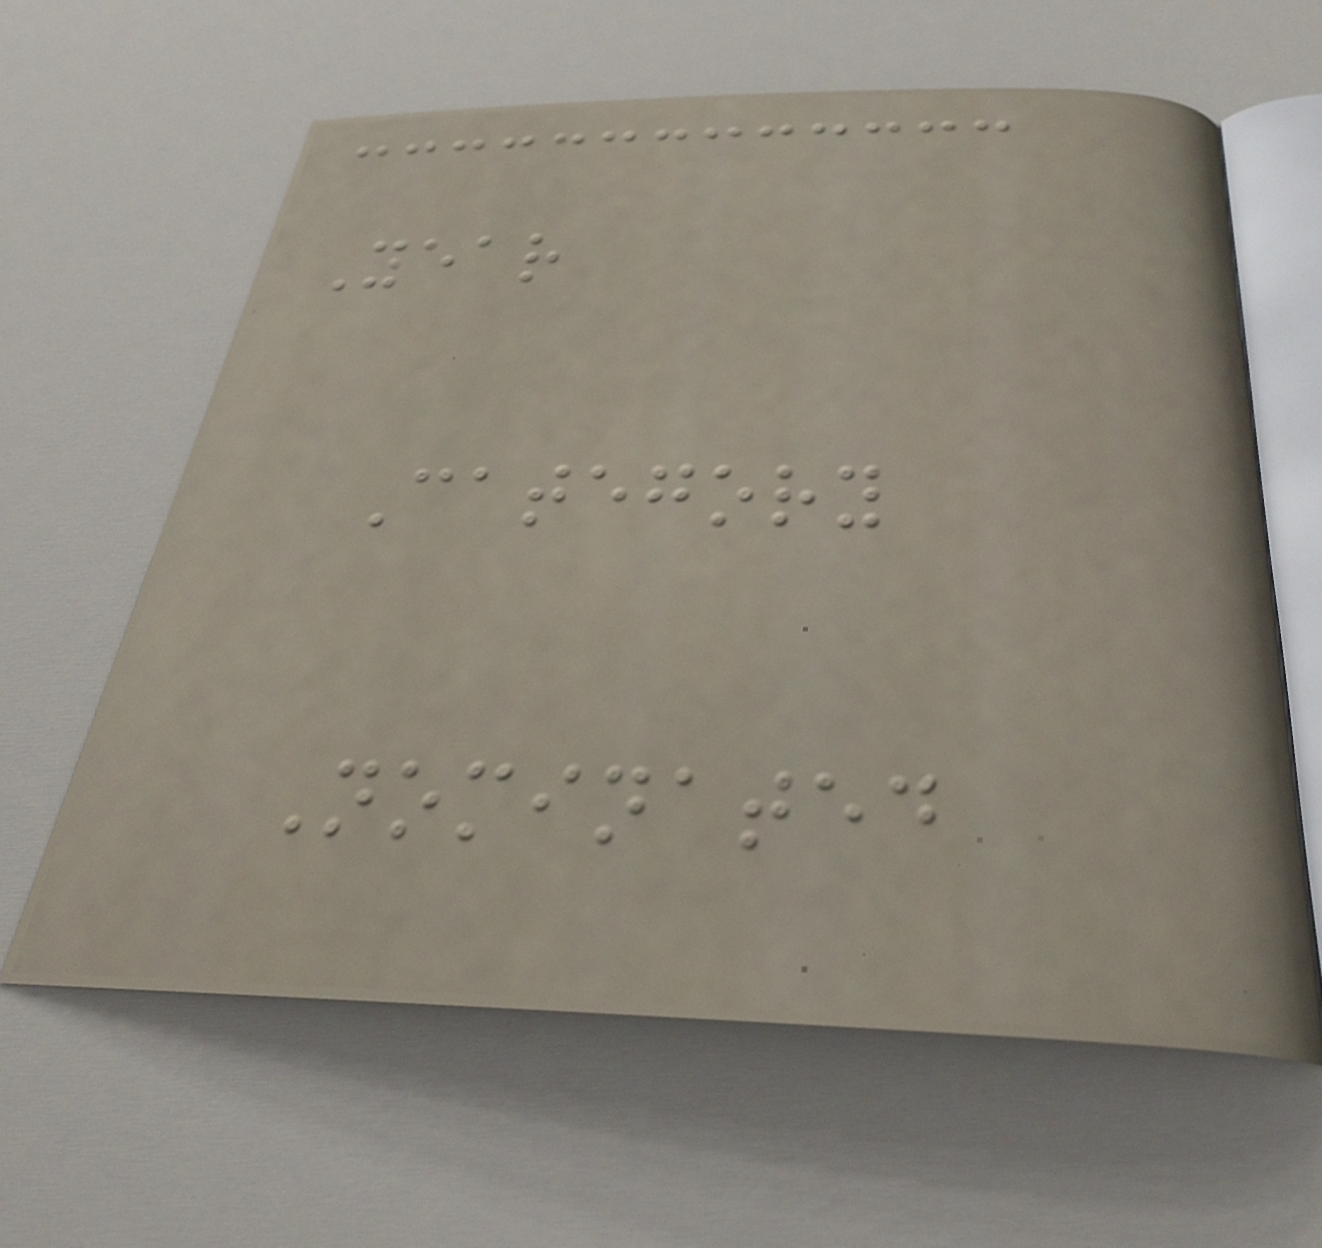Year
Category
Nominated
